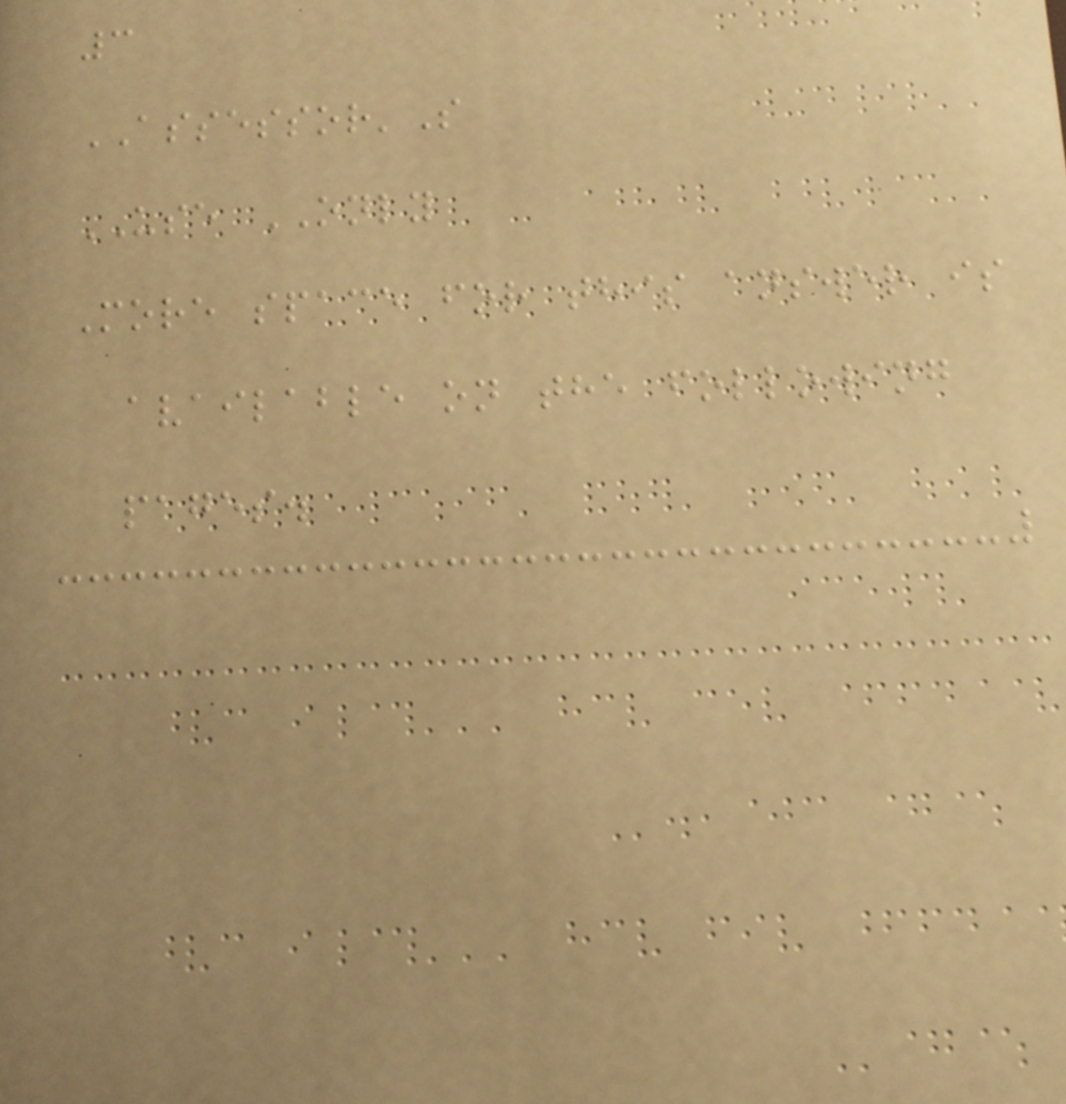3
ASSESSOR'S
USE ONLY
More space for this answer is
available on the following
pages.
